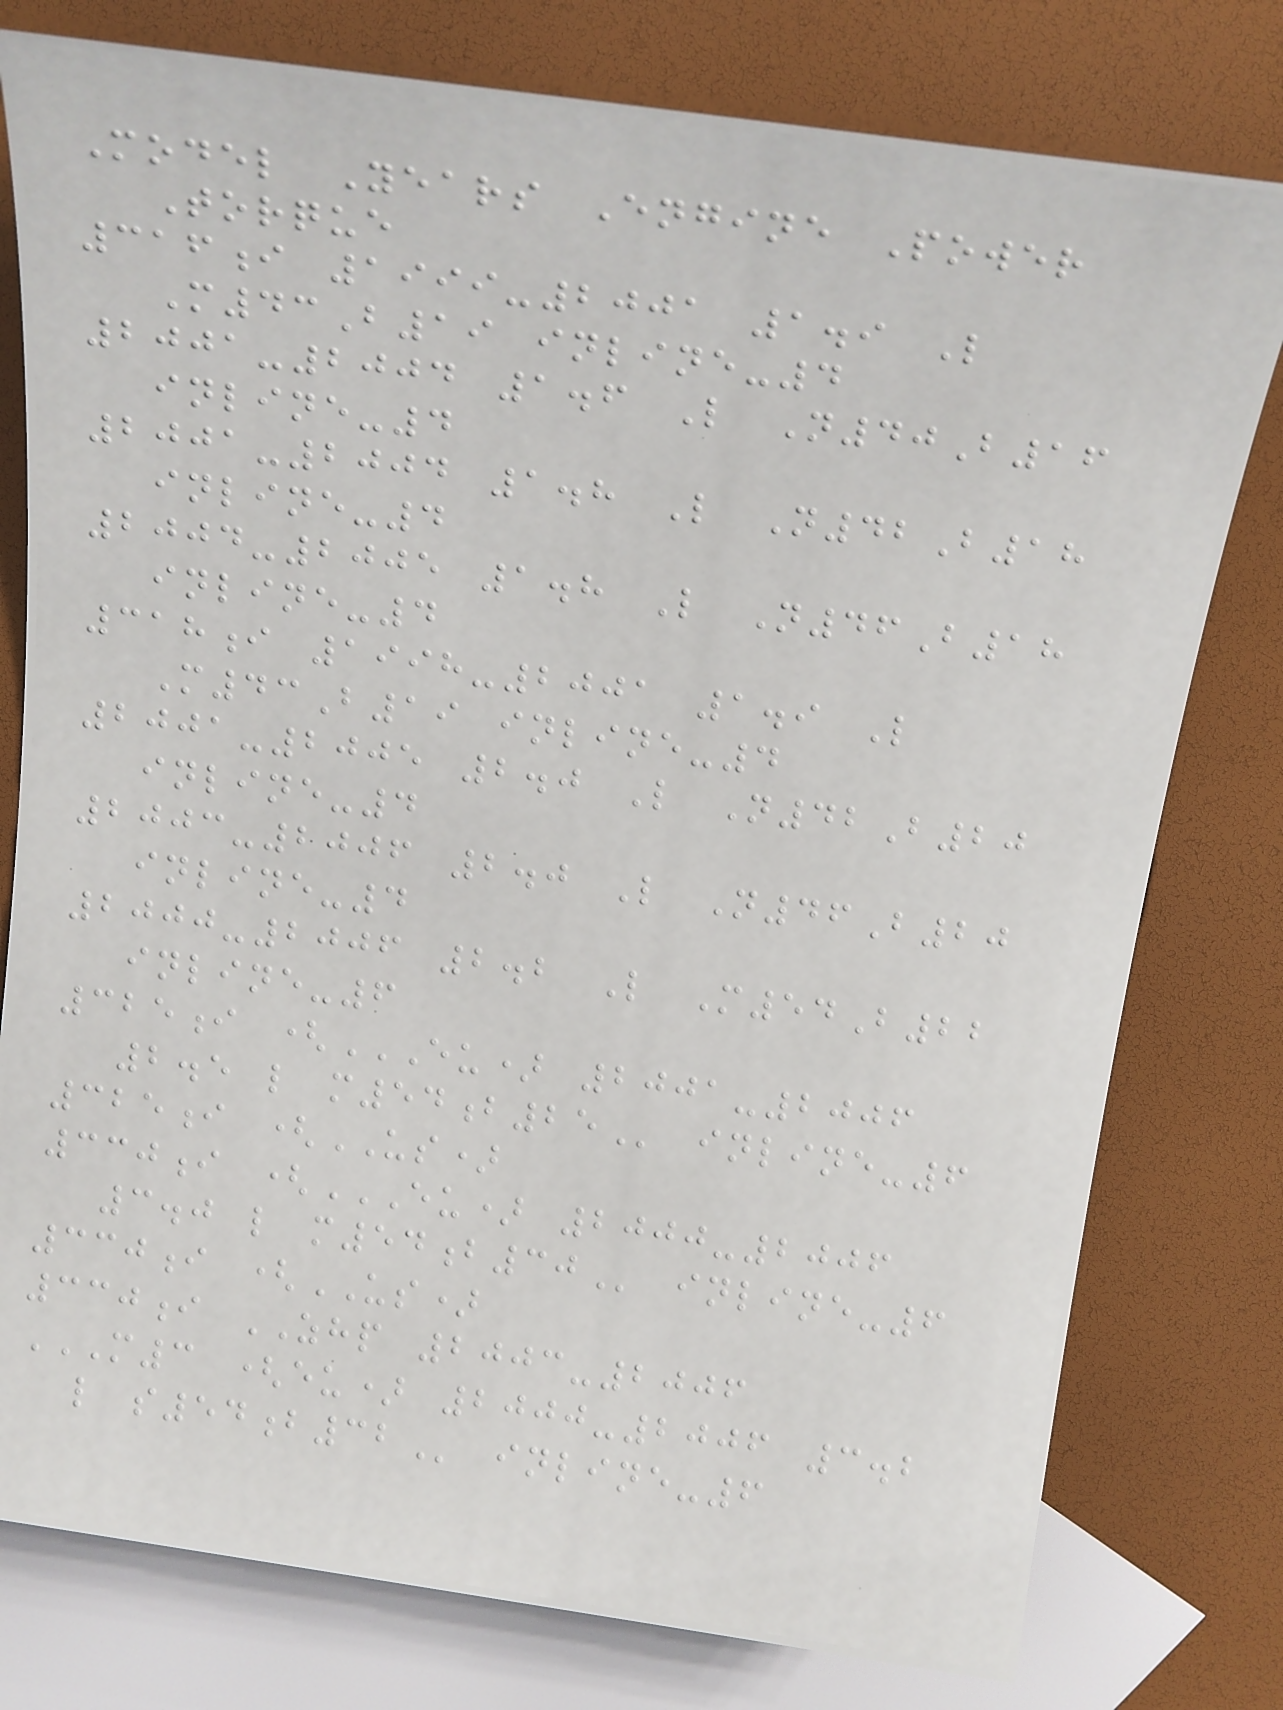Model Years Engine Power
Torque
316i 1999-2001 1.9 L
M43B19 inline-4
2001-2004 1.6 L N40B16
inline-4
2001-2004 1.8 L N42B18
inline-4
2004-2005 1.8 L N46B18
inline-4
318i 1998-2001 1.9 L
M43B19 inline-4
2001-2005 2.0 L N42B20
inline-4
2003-2006 2.0 L N46B20
inline-4
2000-2006 2.2 L M54B22
inline-6
325i (EU) 2001-2006
2.5 L M54B25 inline-6
325i (US)
330i (EU) 2000-2006
3.0 L M54B30 inline-6
330i (US)
330i ZHP 2003-2006
M3 (EU) 2000-2006 3.2
L S54B32 inline-6
